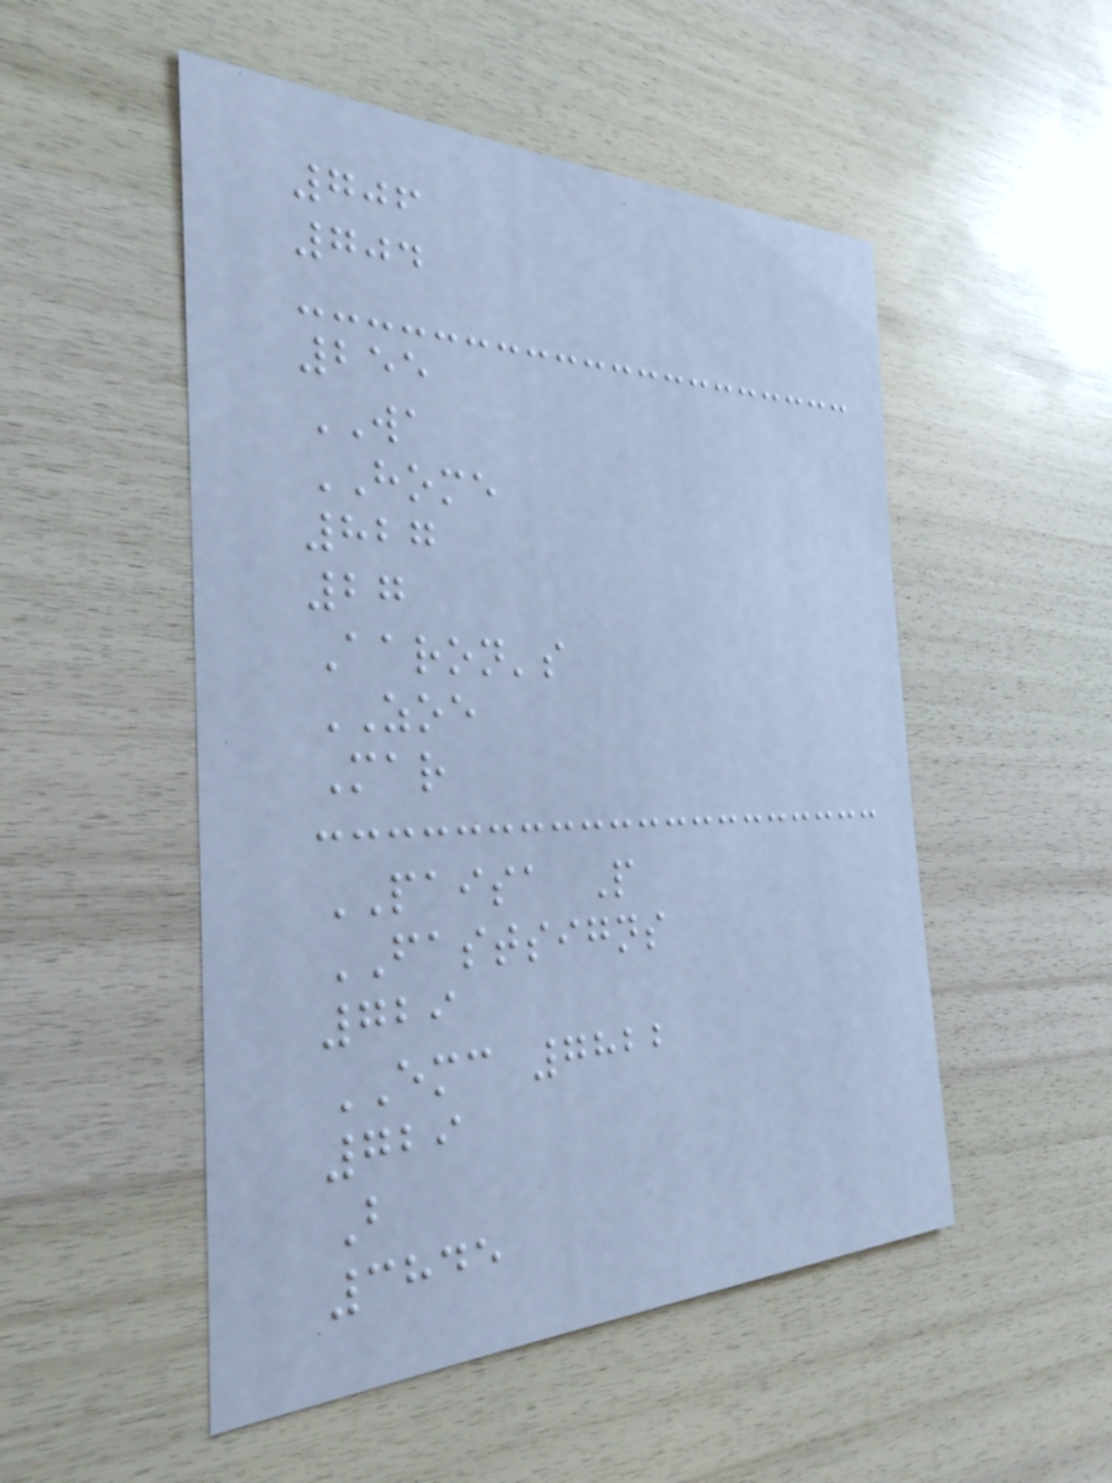706
704
255
WA
HOME
827
27
Aaron's
ZOE
Mar
PAISA P
FASTSIGNS
729
EMC 7822
729
B
3845
